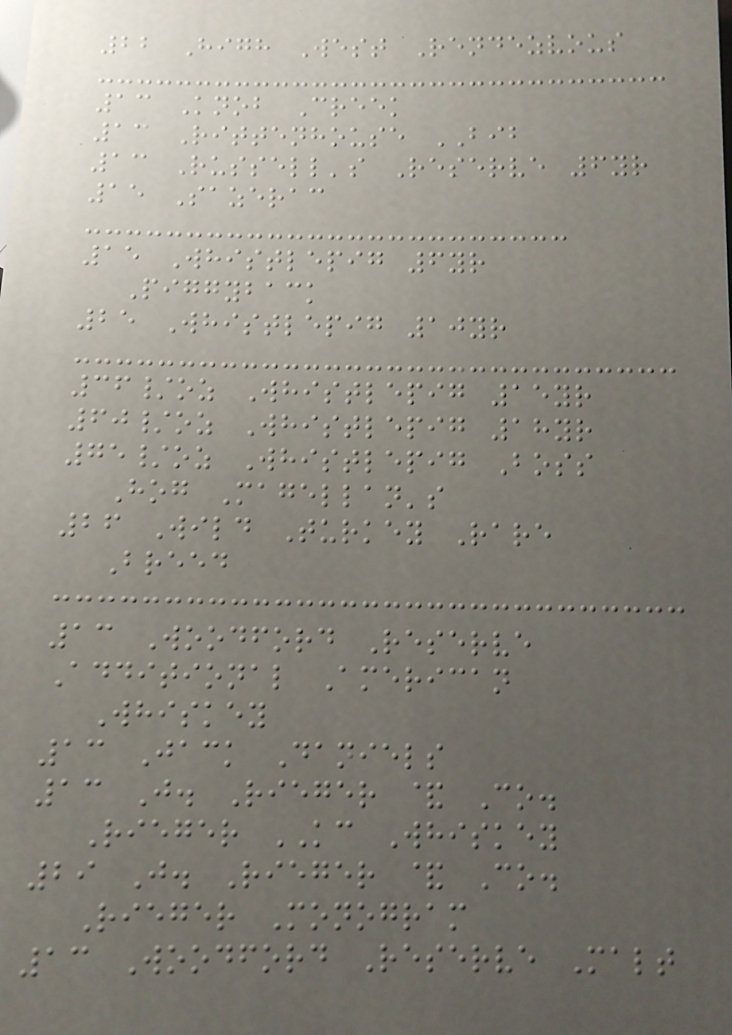22 High West Rendezvous
13 Knob Creek
13 Rittenhouse BIB
13 Russell's Reserve 6yr
15 Sazerac
15 Whistlepig 6yr
Piggyback
25 Whistlepig 10yr
36/oz Whistlepig 15yr
60/oz Whistlepig 18yr
75/oz Whistlepig Boss
Hog Magellan's
26 Wild Turkey Rare
Breed
13 Woodford Reserve
Additional American
Whiskey
13 Jack Daniels
13 J. Rieger & Co.
Rieger KC Whiskey
29 J. Rieger & Co.
Rieger Monogram
13 Woodford Reserve Malt
